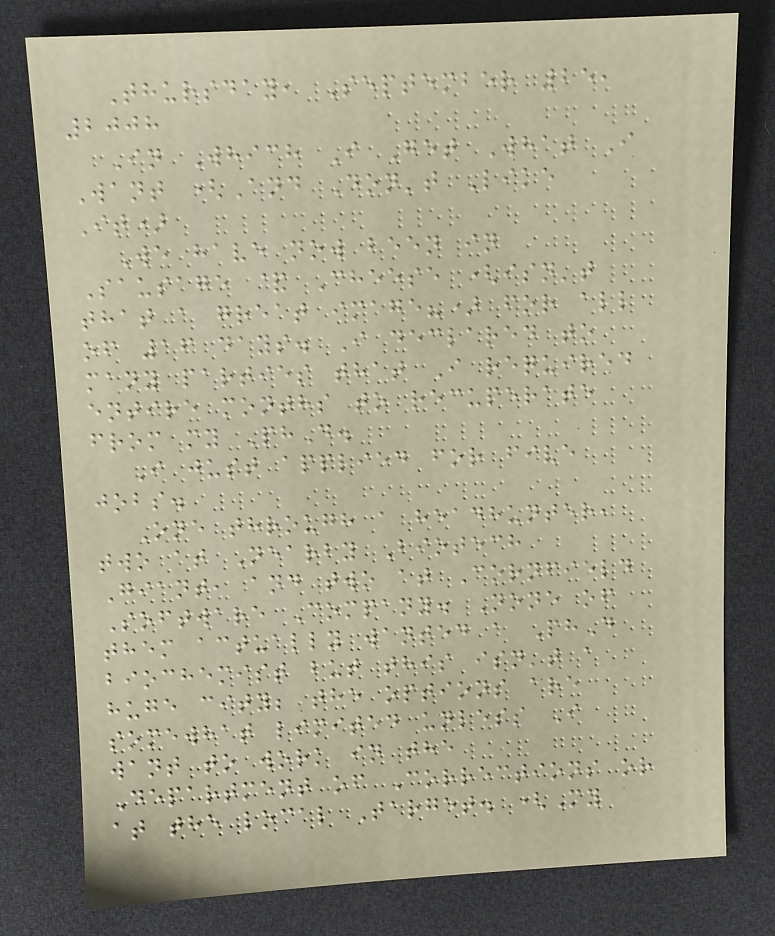Thursday, September 25,
2008
In Which I Get What I
Want (And Don't Like
It)
We have now been in
Sausage & Cheese (isn't
that a great image?) for all
of 16 days. I declared to
many parties that I required
entire months to recuperate
from my PhD.
I just applied for five
jobs.
One through a headhunter,
two at Nearby Biotech
Giant, and two at Cornfield
Software Company. None of
them actually wanted a PhD
biochemist but this isn't a
huge city; the options are
somewhat limited unless I
want to work in the
Department of Corrections or
at the local Target. (My
